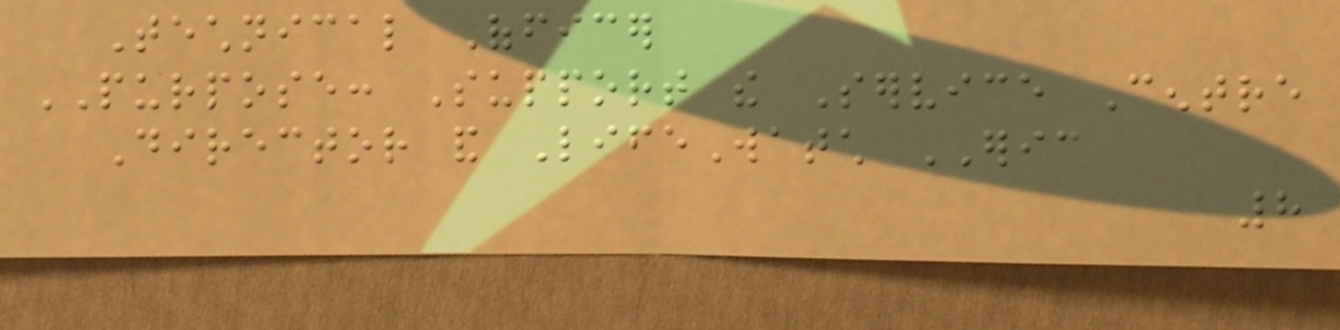Technical Officer
PURPOSE: Support the Service Centre
Director and LifeWatch ERIC
8
